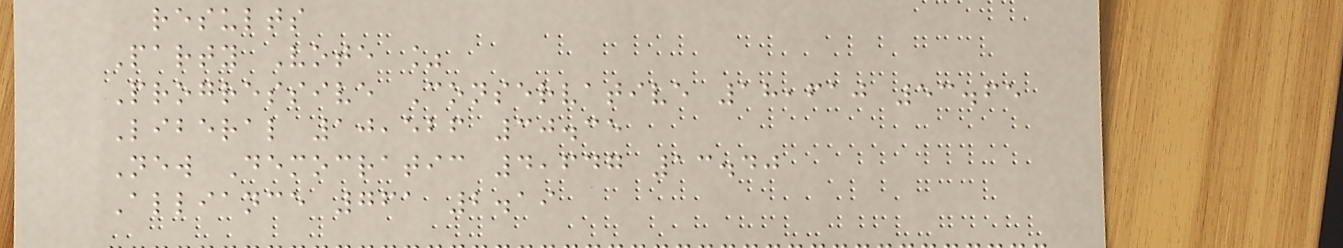results
Party Vote %
Progressive Conservative 18,610 53.65
Liberal 10,526 30.35
New Democratic 4,647 13.40
Alliance 761 2.19
